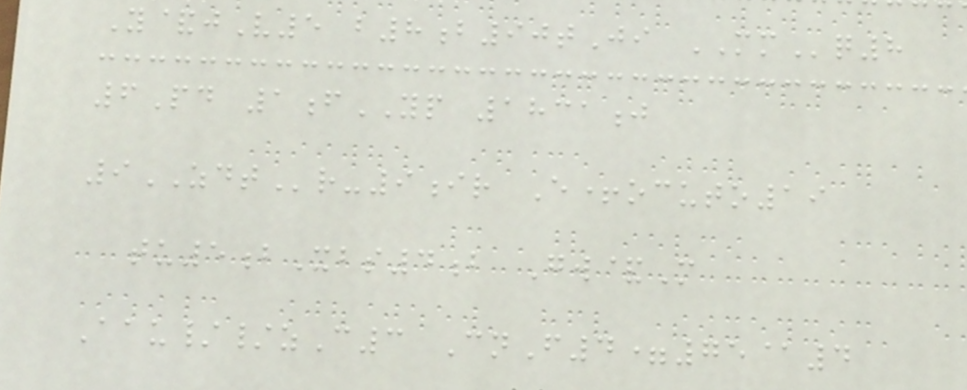Y&jV5 b8b90tJi MMq8
6Pd 1fYP 1831j
9ZDTr-9ir E+ocuto19
tu5bXbs4b Gw&M
Aau//zC3 CnF4=75@4
